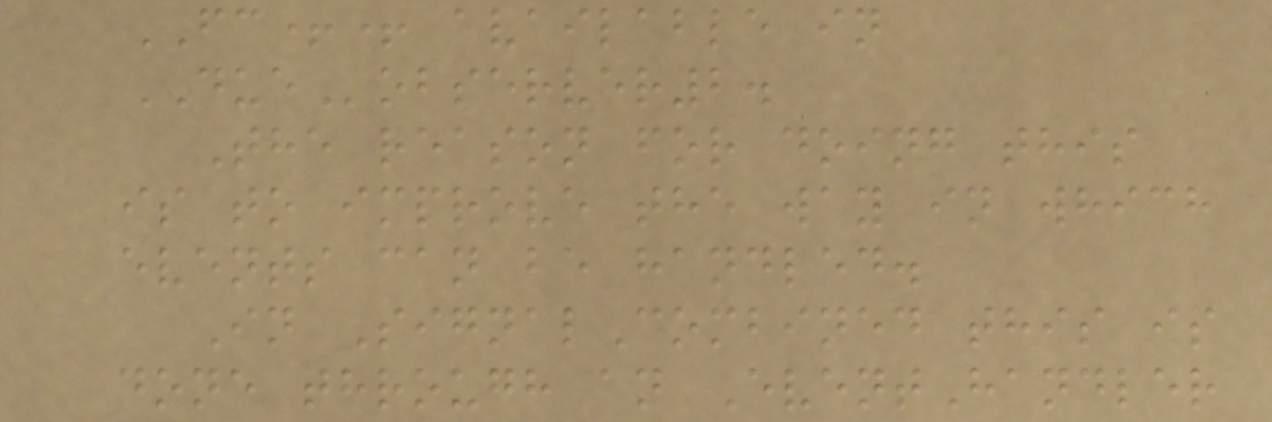FC++ available in
DUEobserver2.
The reason for doing this
is to improve the way in which
events can be handled.
In SignalCombined this is
done through an EventHandler
